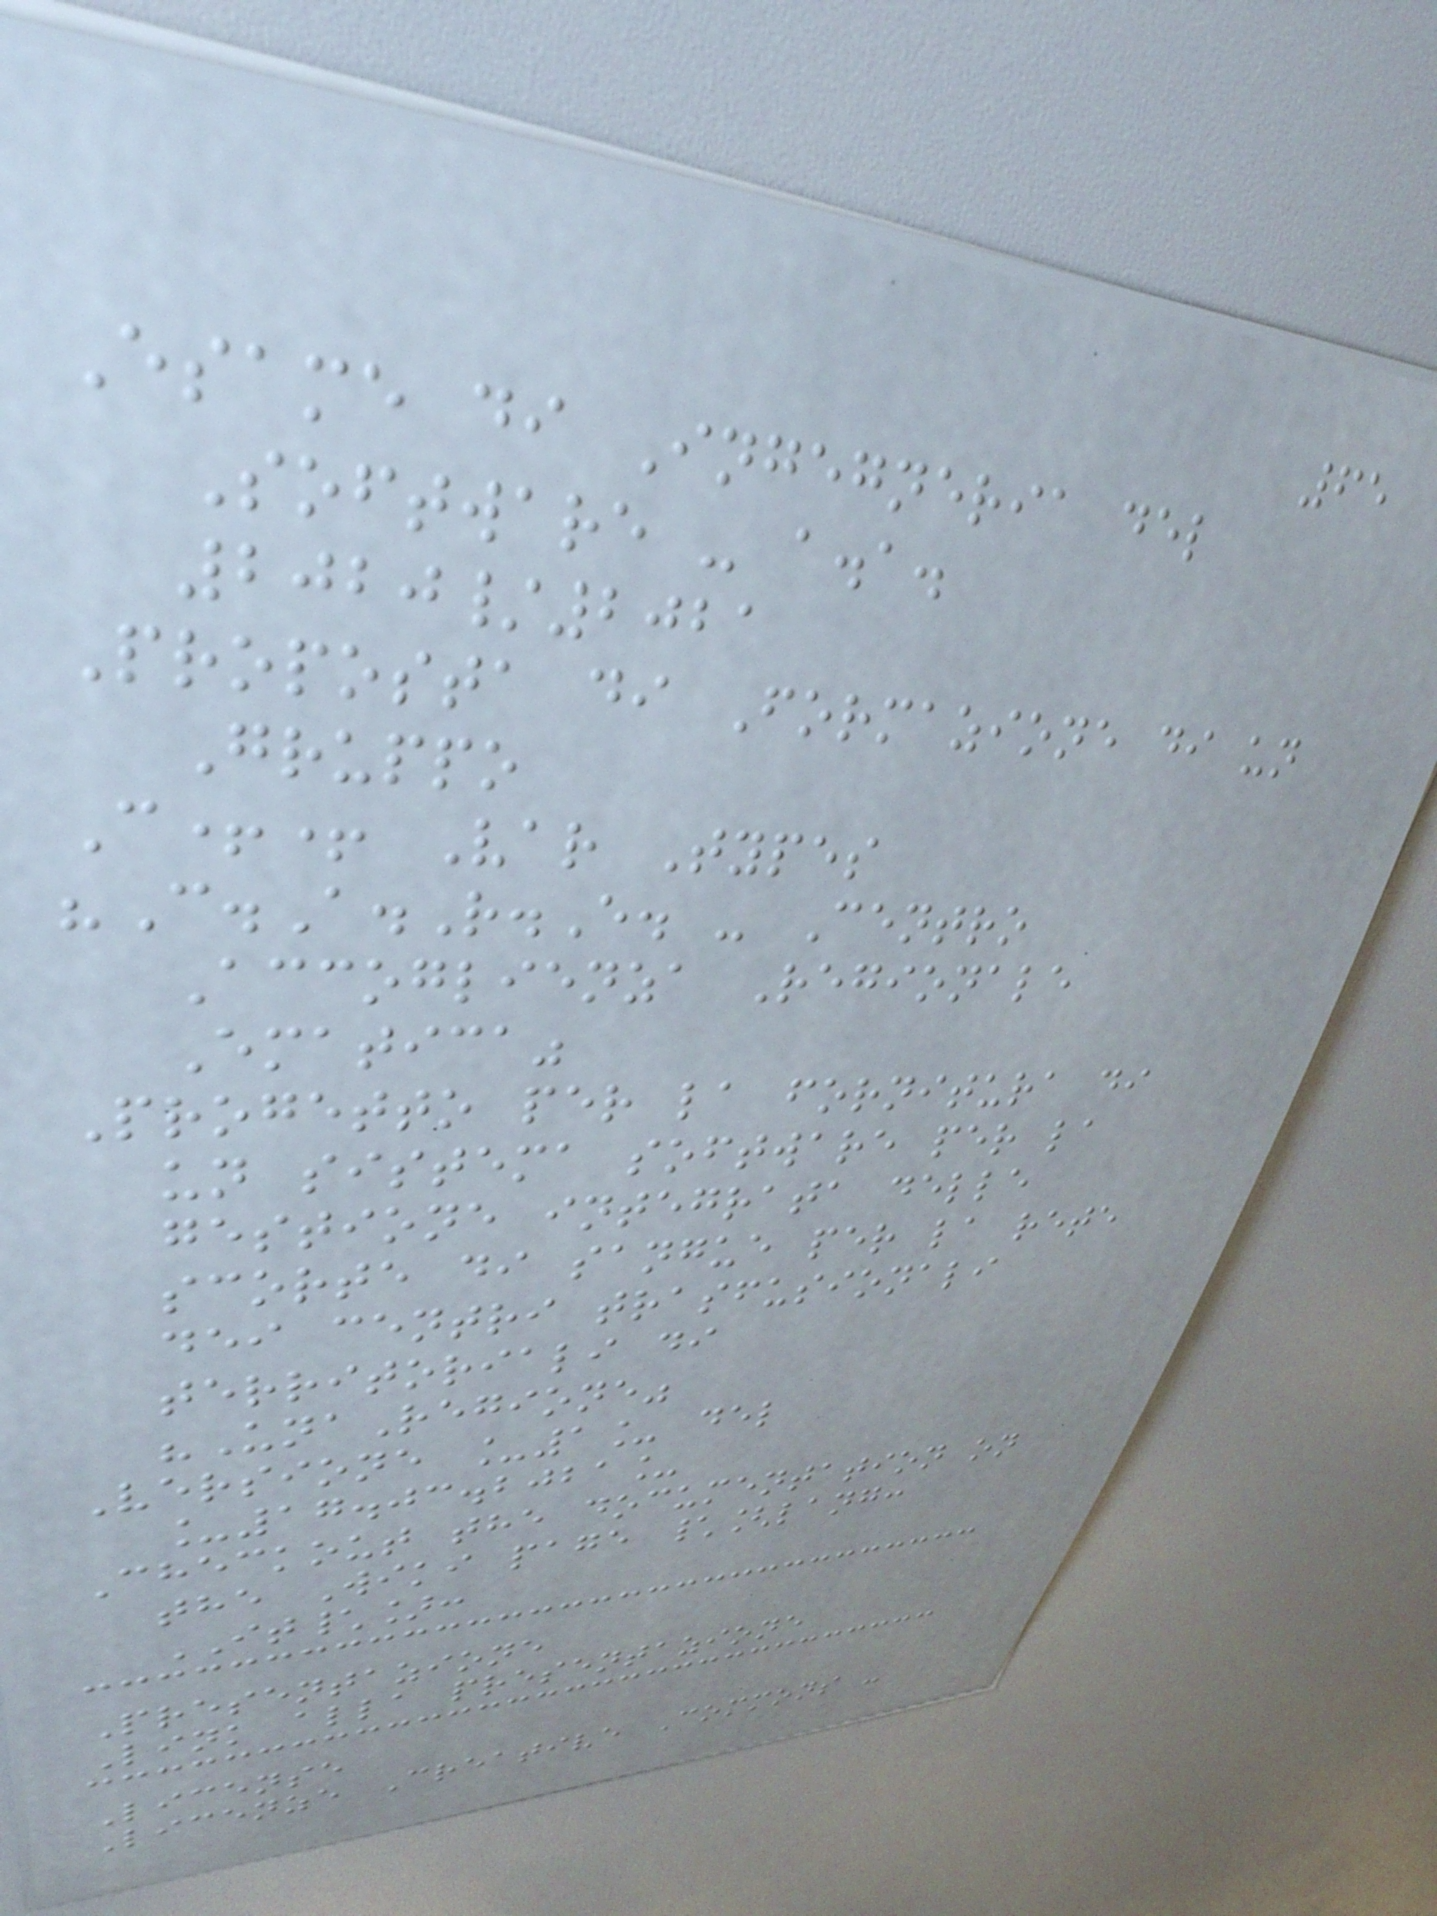65
Esame di Ingegneria del
Software - a.a.
2020/2021
Proposta di Formazione di un
Gruppo
C++ Var Types
"C.A.R.E. - Centro
Accoglienza Regionale
Ematica"
Progetto per la fornitura di
un sistema software per la
gestione integrata delle
scorte di sangue per la rete
dei centri trasfusionali
territoriali di
"UnaRegione"
Versione _1_ del
_17.03.2021_
Checkout the documentation on
the Wiki page \[lang:
IT\]:
Presentazione
Link alla presentazione
License
Licenze Creative Commons -
